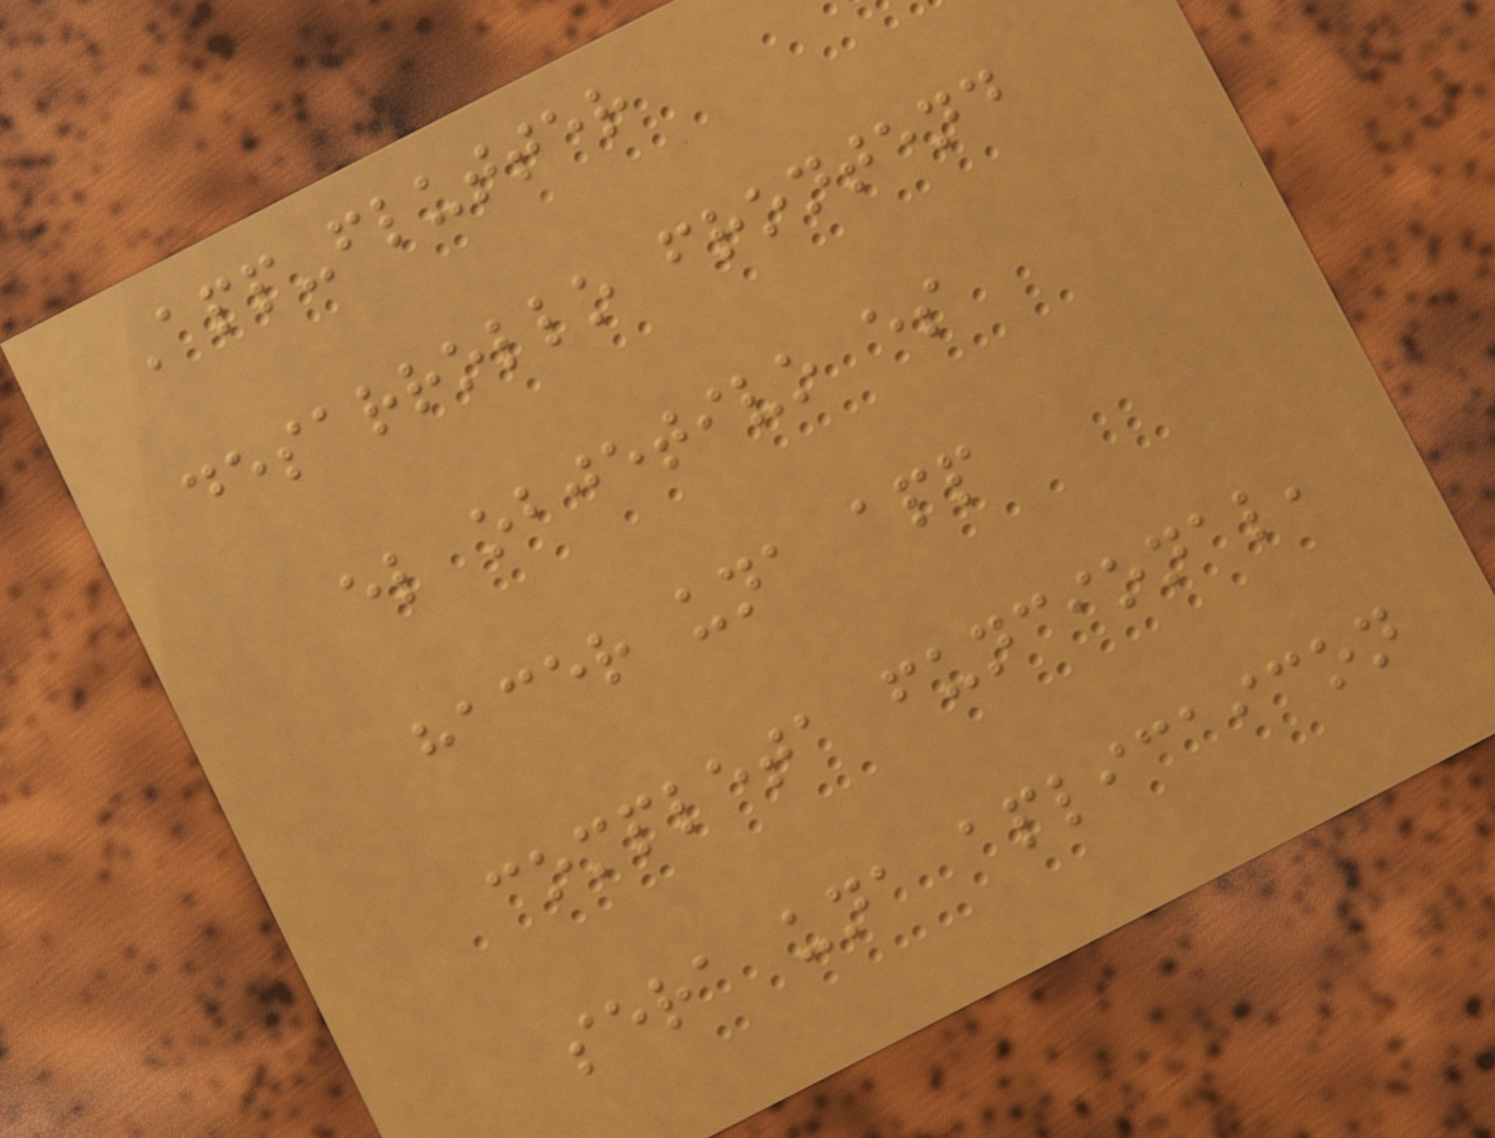App-flutter
desarrollo frontend
el objetivo es
hacer una app
completa funcional,
sera una aplicaicon
